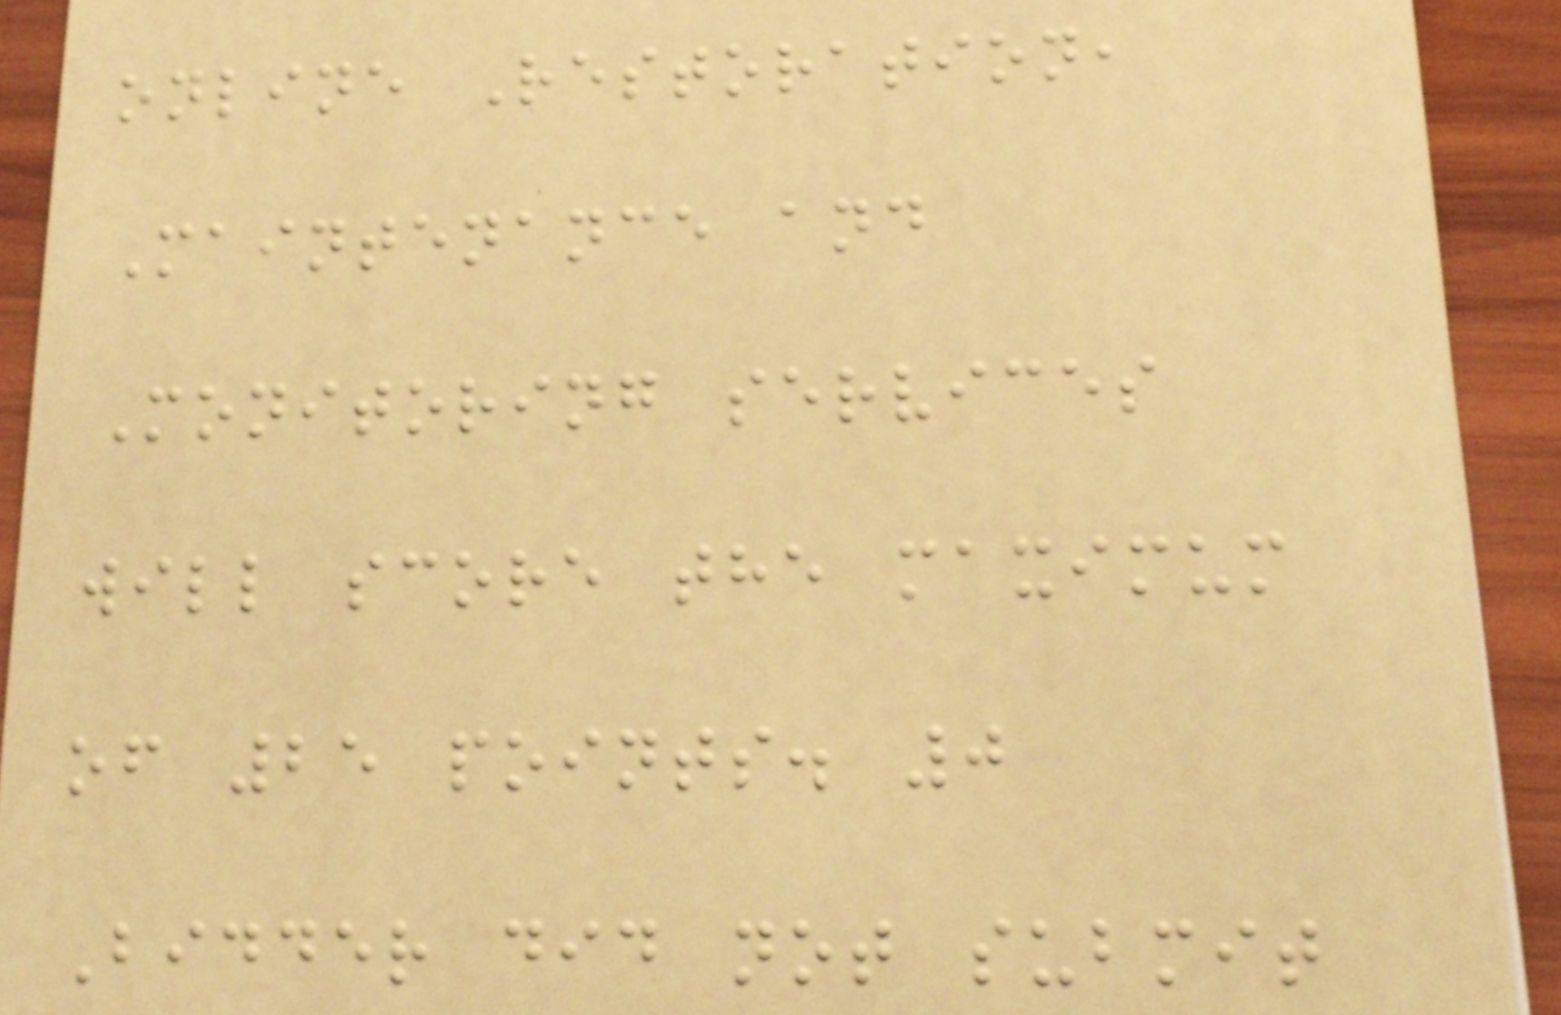online Restoration,
Maintenance and
Monitoring services
will score the maximum
of 25 points. 0
Bidder did not submit
